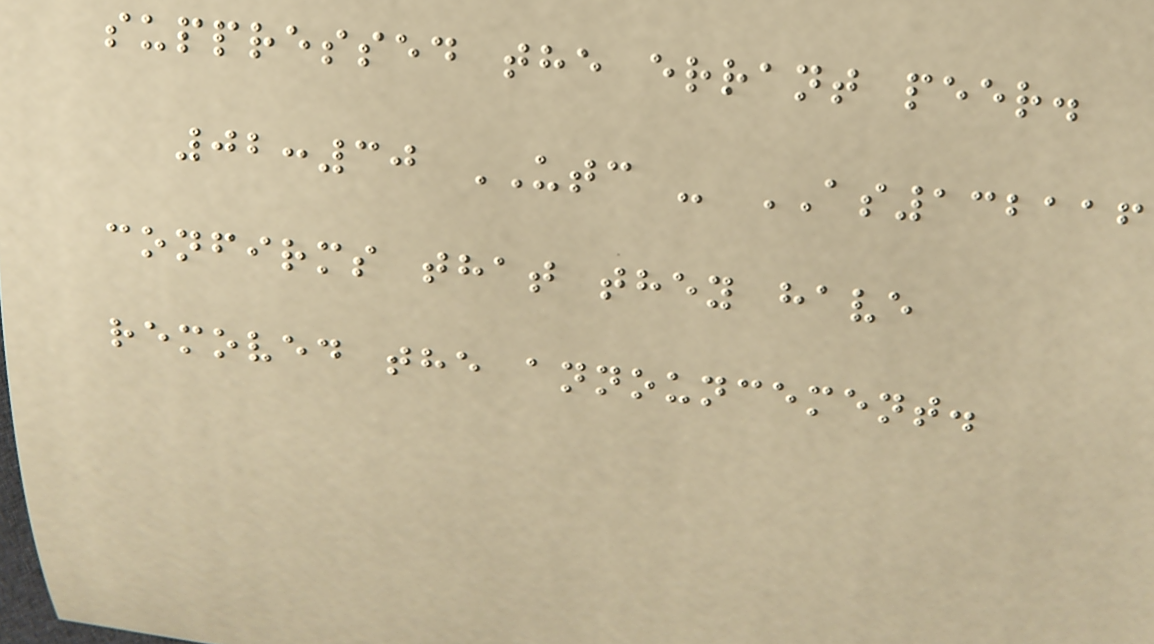suppressed the errant peer.
02:30 UTC - AS132116
confirms that they have
removed the announcement.
